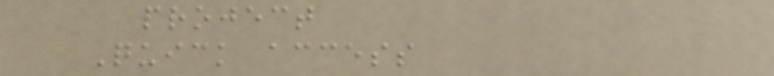project
Quick access
